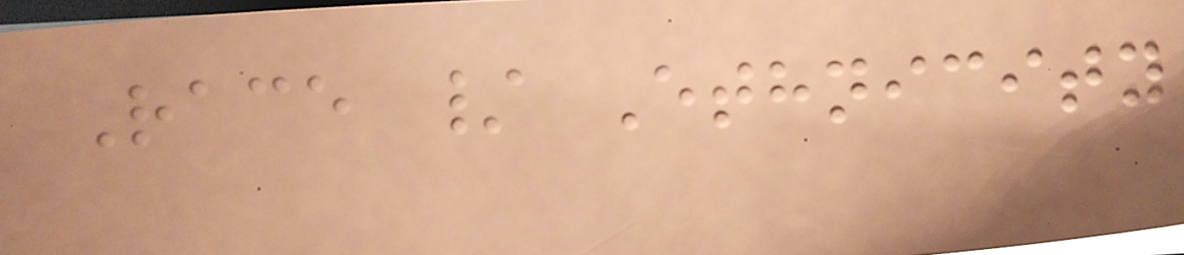Race / Ethnicity
